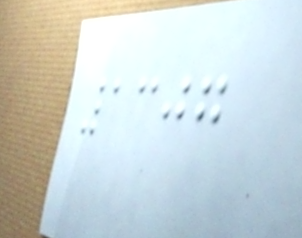1307
